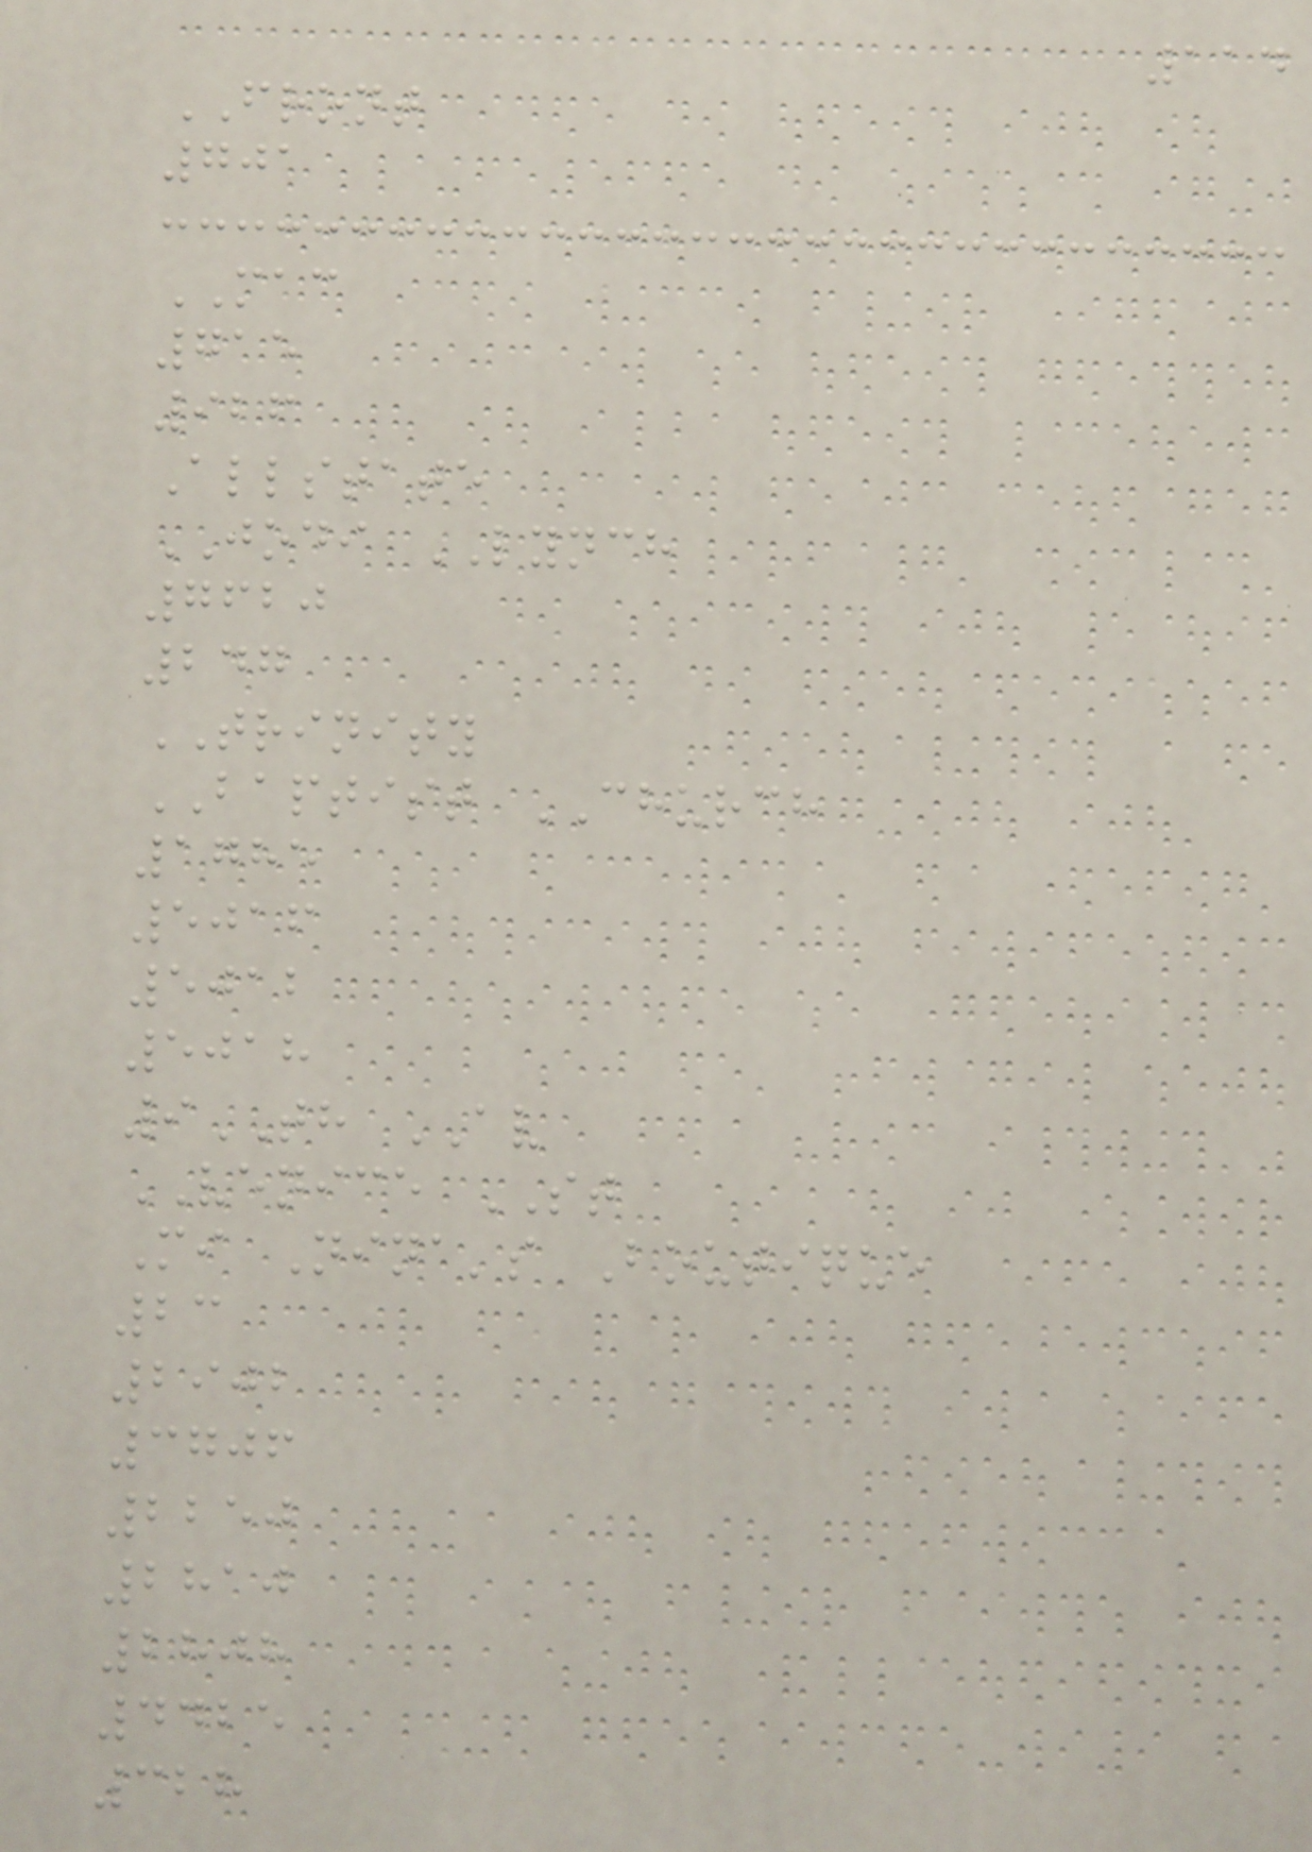114
FRONT
701
MAC
715
926
Allstate
JODI LYNCH
7620
247
TRINITY
BAPTIST CHURCH
1785
5016
5012
5018
9TH AV
VENICE ST
Mi Nina's Boutique
23
2902
3706
2250
2810
2808
4425
328
